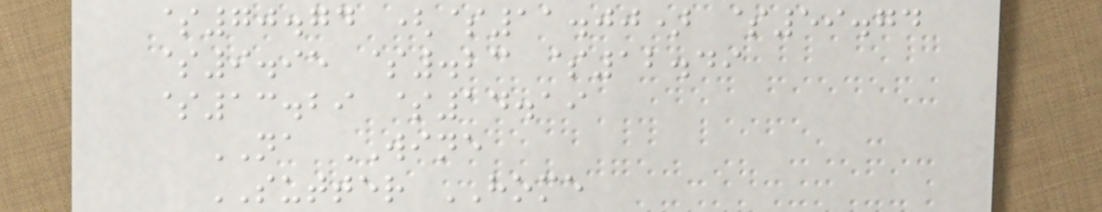$70.74 ($11.00) $59.74
$9.95 $.23 $12.49
$13.29 $14.19
NA WINE
SUTTER HOME
